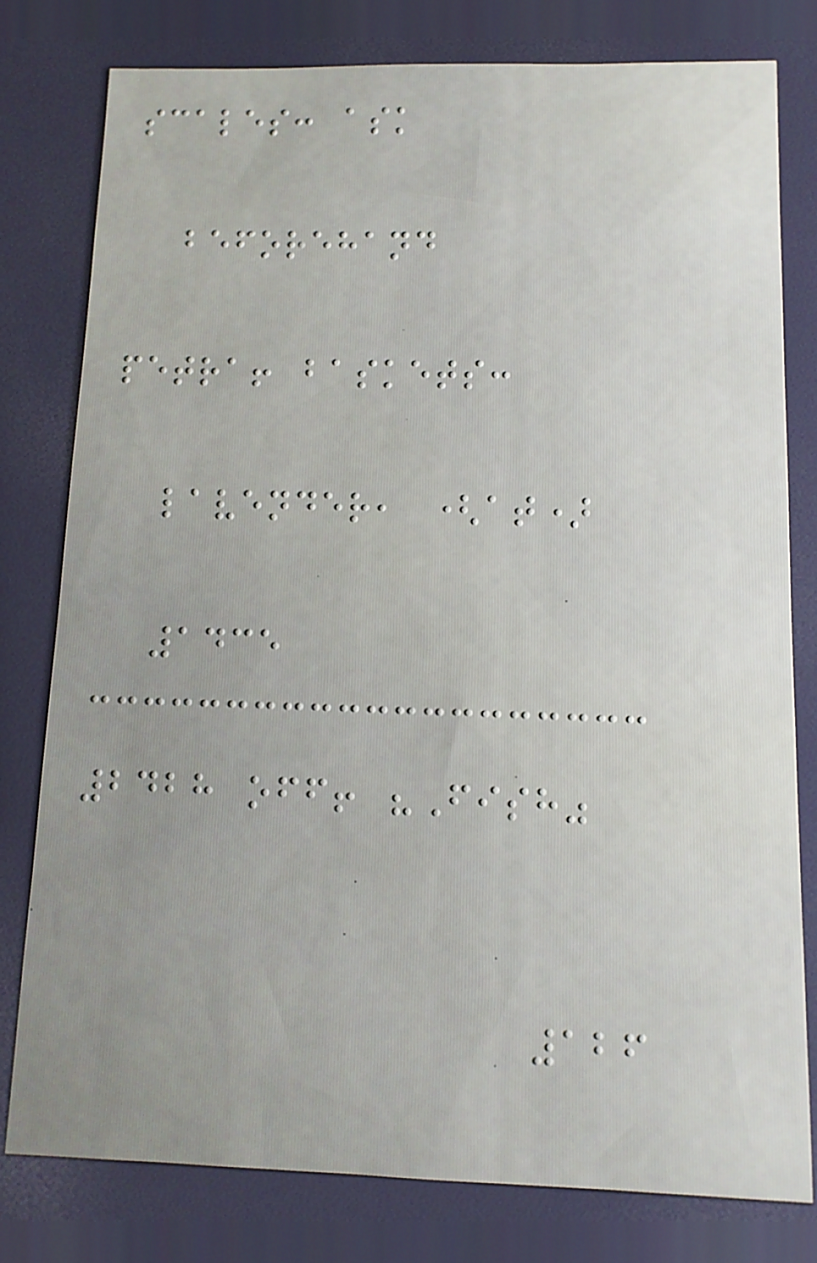scales: ask
beforehand
petra! baskets:
lavender, (at)
1435
2428 off! "Fish"
126
